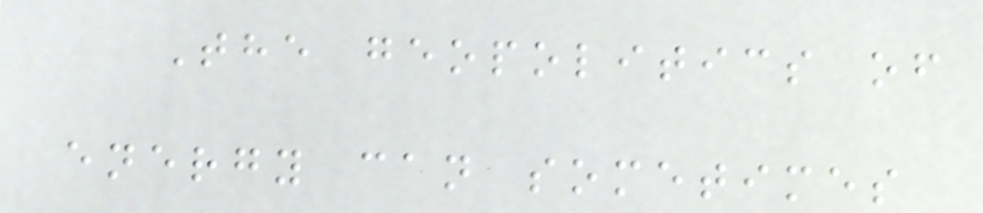The geopolitics of
energy can sometimes
